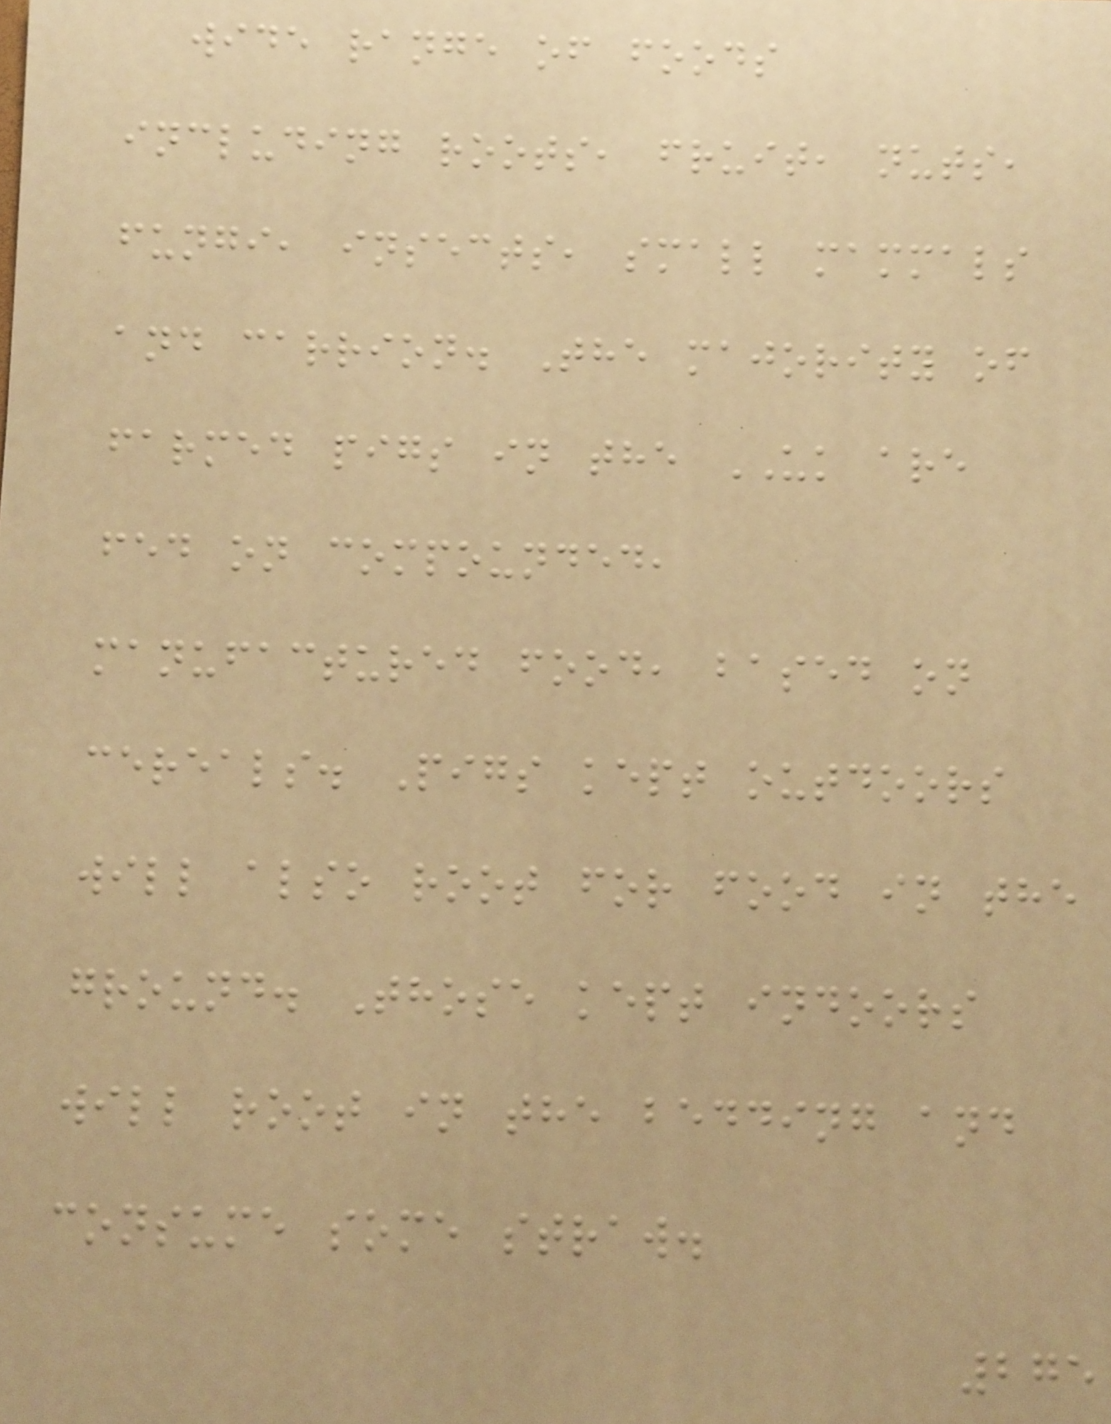wide range of foods
including roots, fruit, nuts,
fungi, insects, small mammals
and carrion. The majority of
farmed pigs in the UK are
fed on compounded,
manufactured food, based on
cereals. Pigs kept outdoors
will also root for food in the
ground. Those kept indoors
will root in the bedding and
consume some straw.
275
